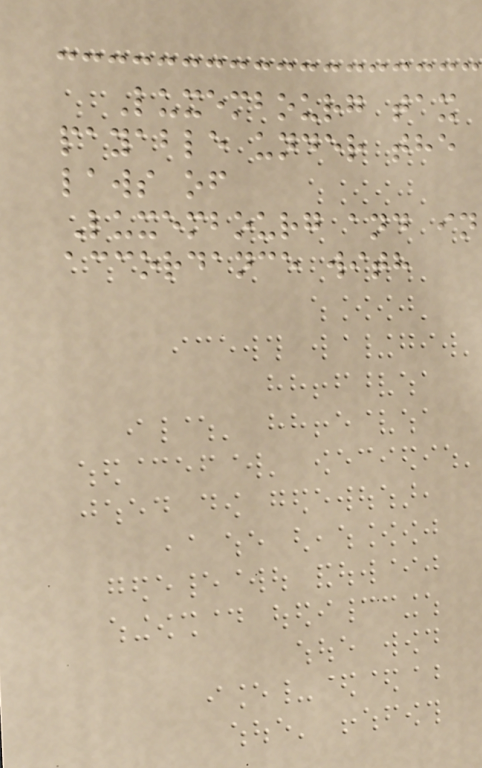Luxembourg tax
payable under the
laws of
Luxembourg and in
accordance with
